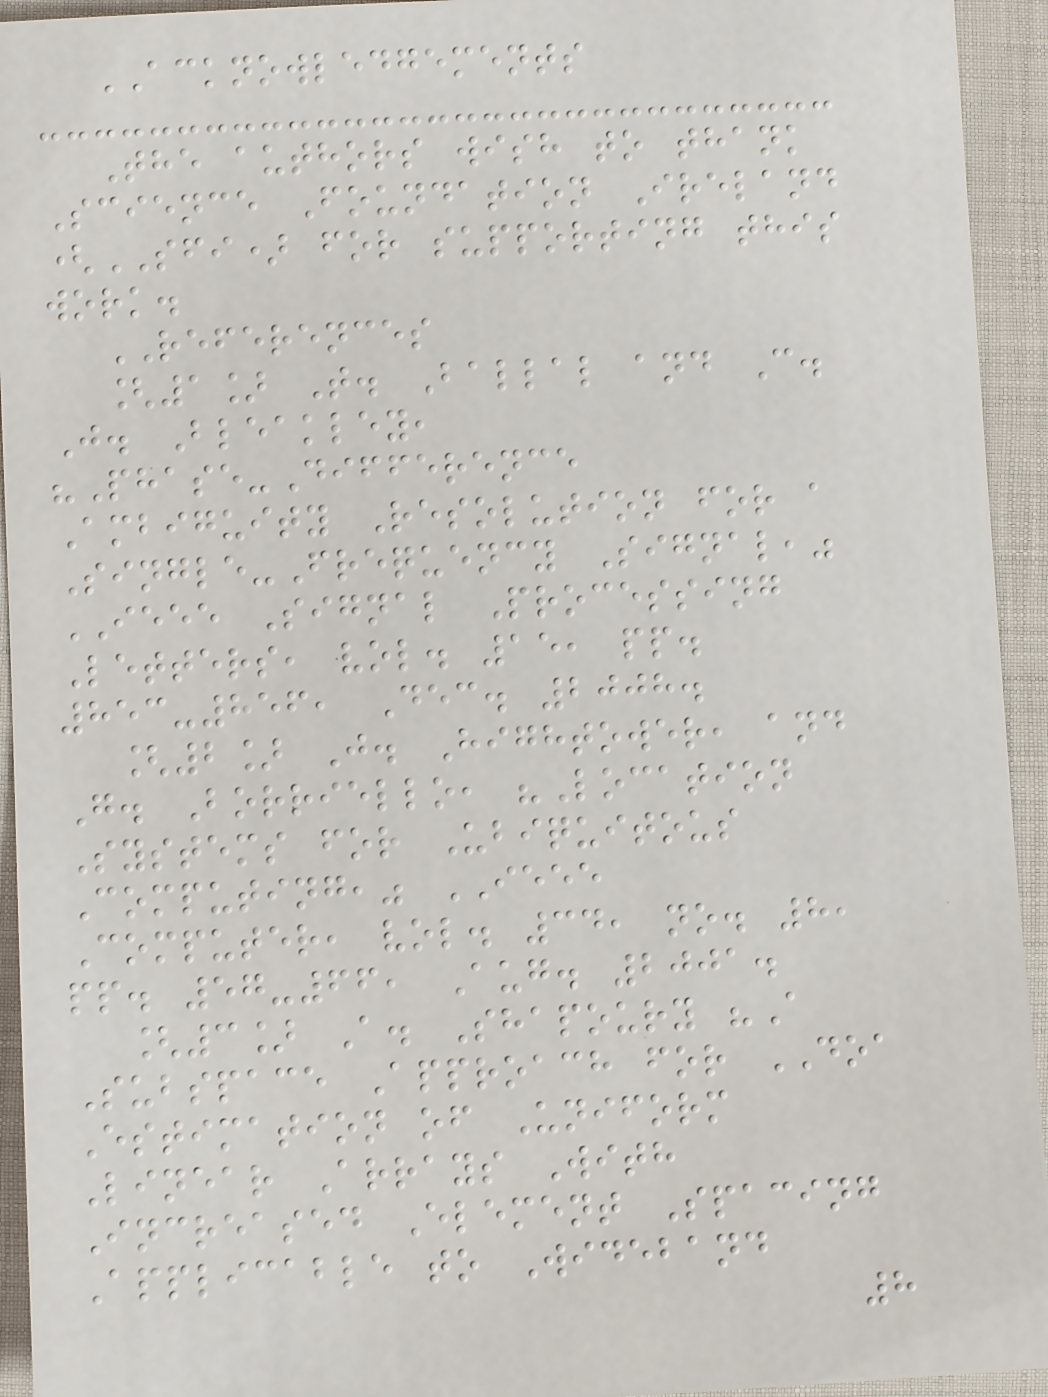ACKNOWLEDGEMENTS
The authors wish to thank
Science Foundation Ireland
(SFI) for supporting this
work.
REFERENCES
[1] T. Ballal and C.
J. Bleakley,
"Phase-Difference
Ambiguity Resolution for a
Single-Frequency Signal,"
IEEE Signal Processing
Letters, vol. 15, pp.
853-856, Dec. 2008.
[2] J. Hightower, and
G. Borriello, "Location
Systems for Ubiquitous
Computing," IEEE
Computer, vol. 34, no. 8,
pp. 57-66, Aug. 2001.
[3] A. Shapoury "A
Subspace Approach for DOA
Estimation of Uniform
Linear Arrays With
Increased Element Spacing
Applicable to Wideband
8
